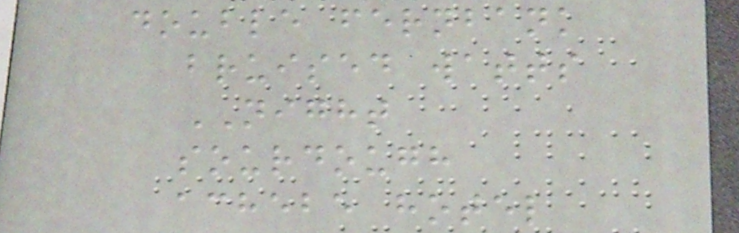double fernbank
bruised watts
NIGHT
sourdough
achebe hotel
